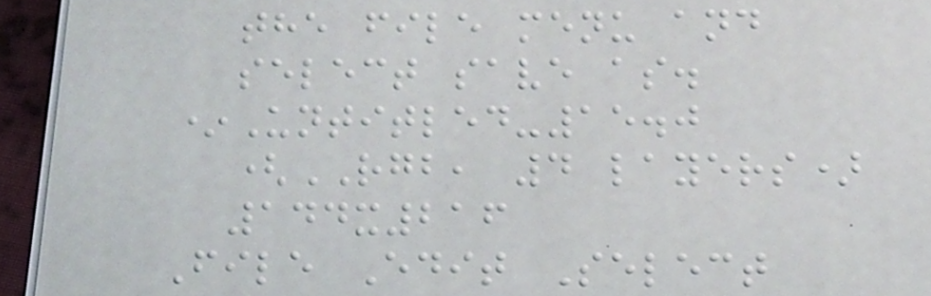the file menu and
select save as.
*Untitled-15.0
(RGB, 4 layers)
144x216
File Edit Select
